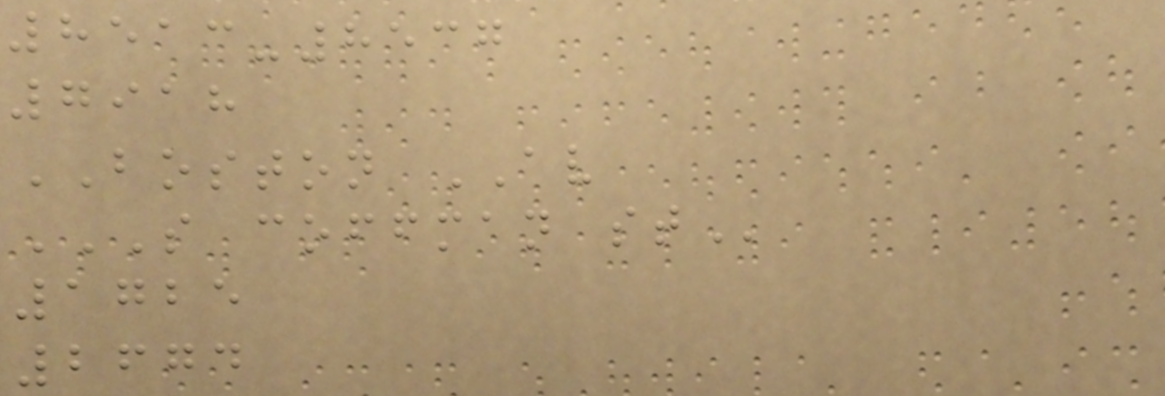8513-8537
7918
BOSTON AV
S COFFMAN ST
1725
2674
